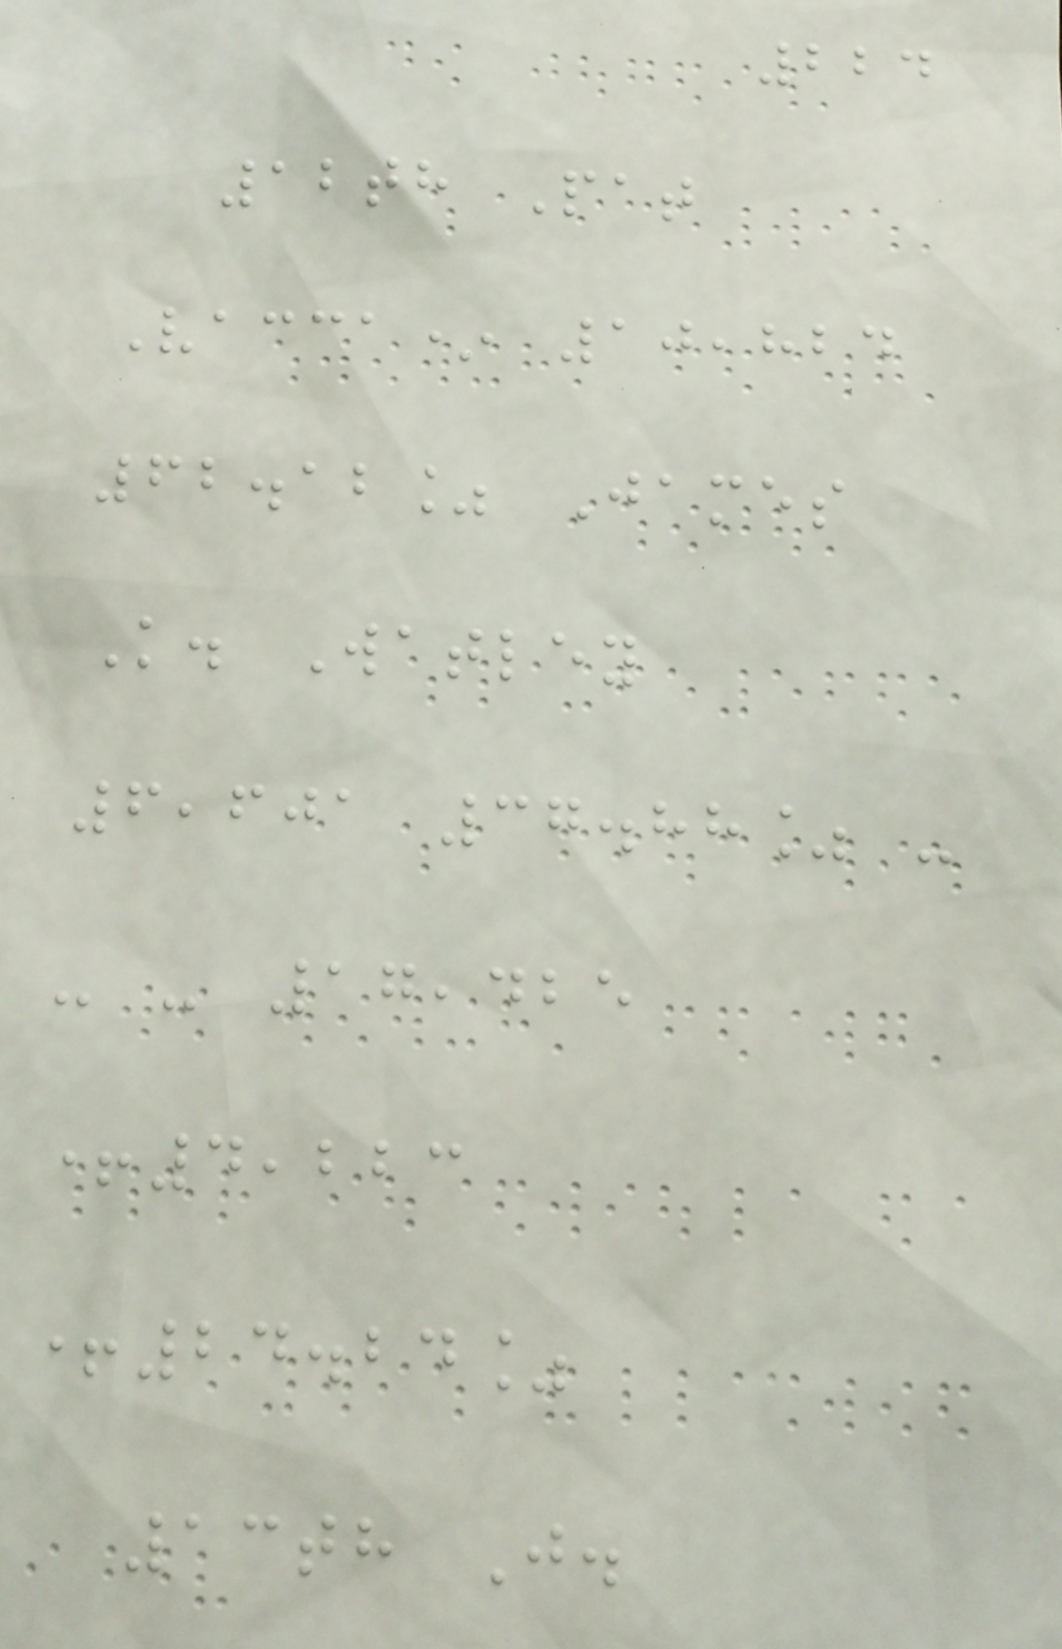224
12th Pat
Vacca* 10,824
62.12% James
K. Watley
6,601 37.88% -
- - 17,425
+4,223
+24.24%
13th J.
